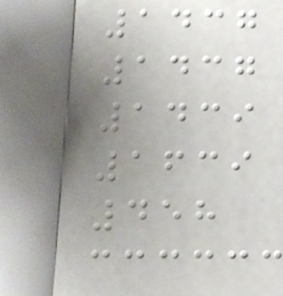1437
1437
1439
1639
458
